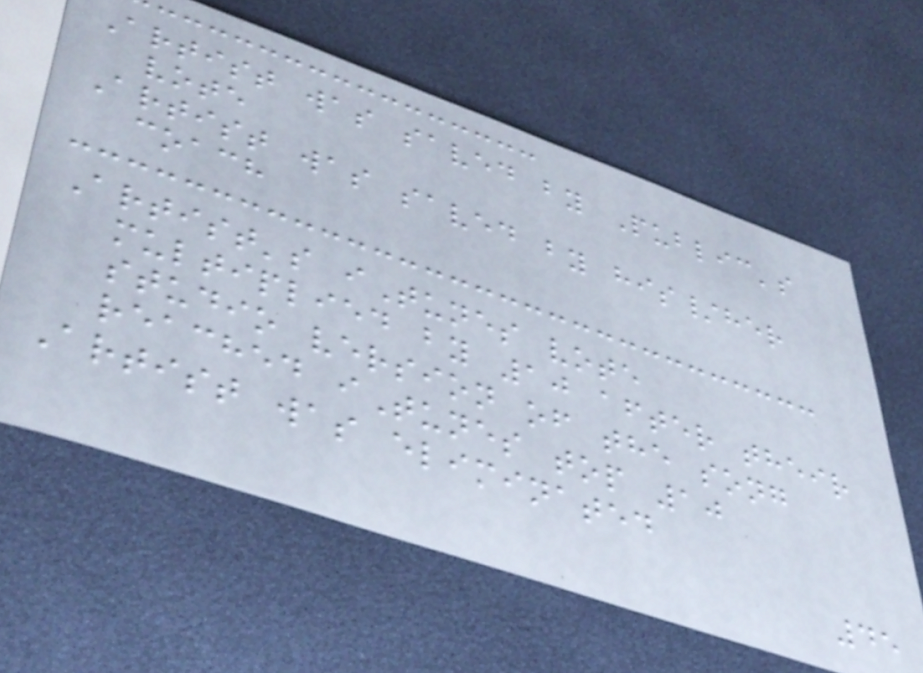Artist was saved by Public's
vote
Artist was saved by his/her
coach
Artist's iTunes vote
multiplied by 10 after their
studio version of the song
reached iTunes top 10
Artist was eliminated
45
